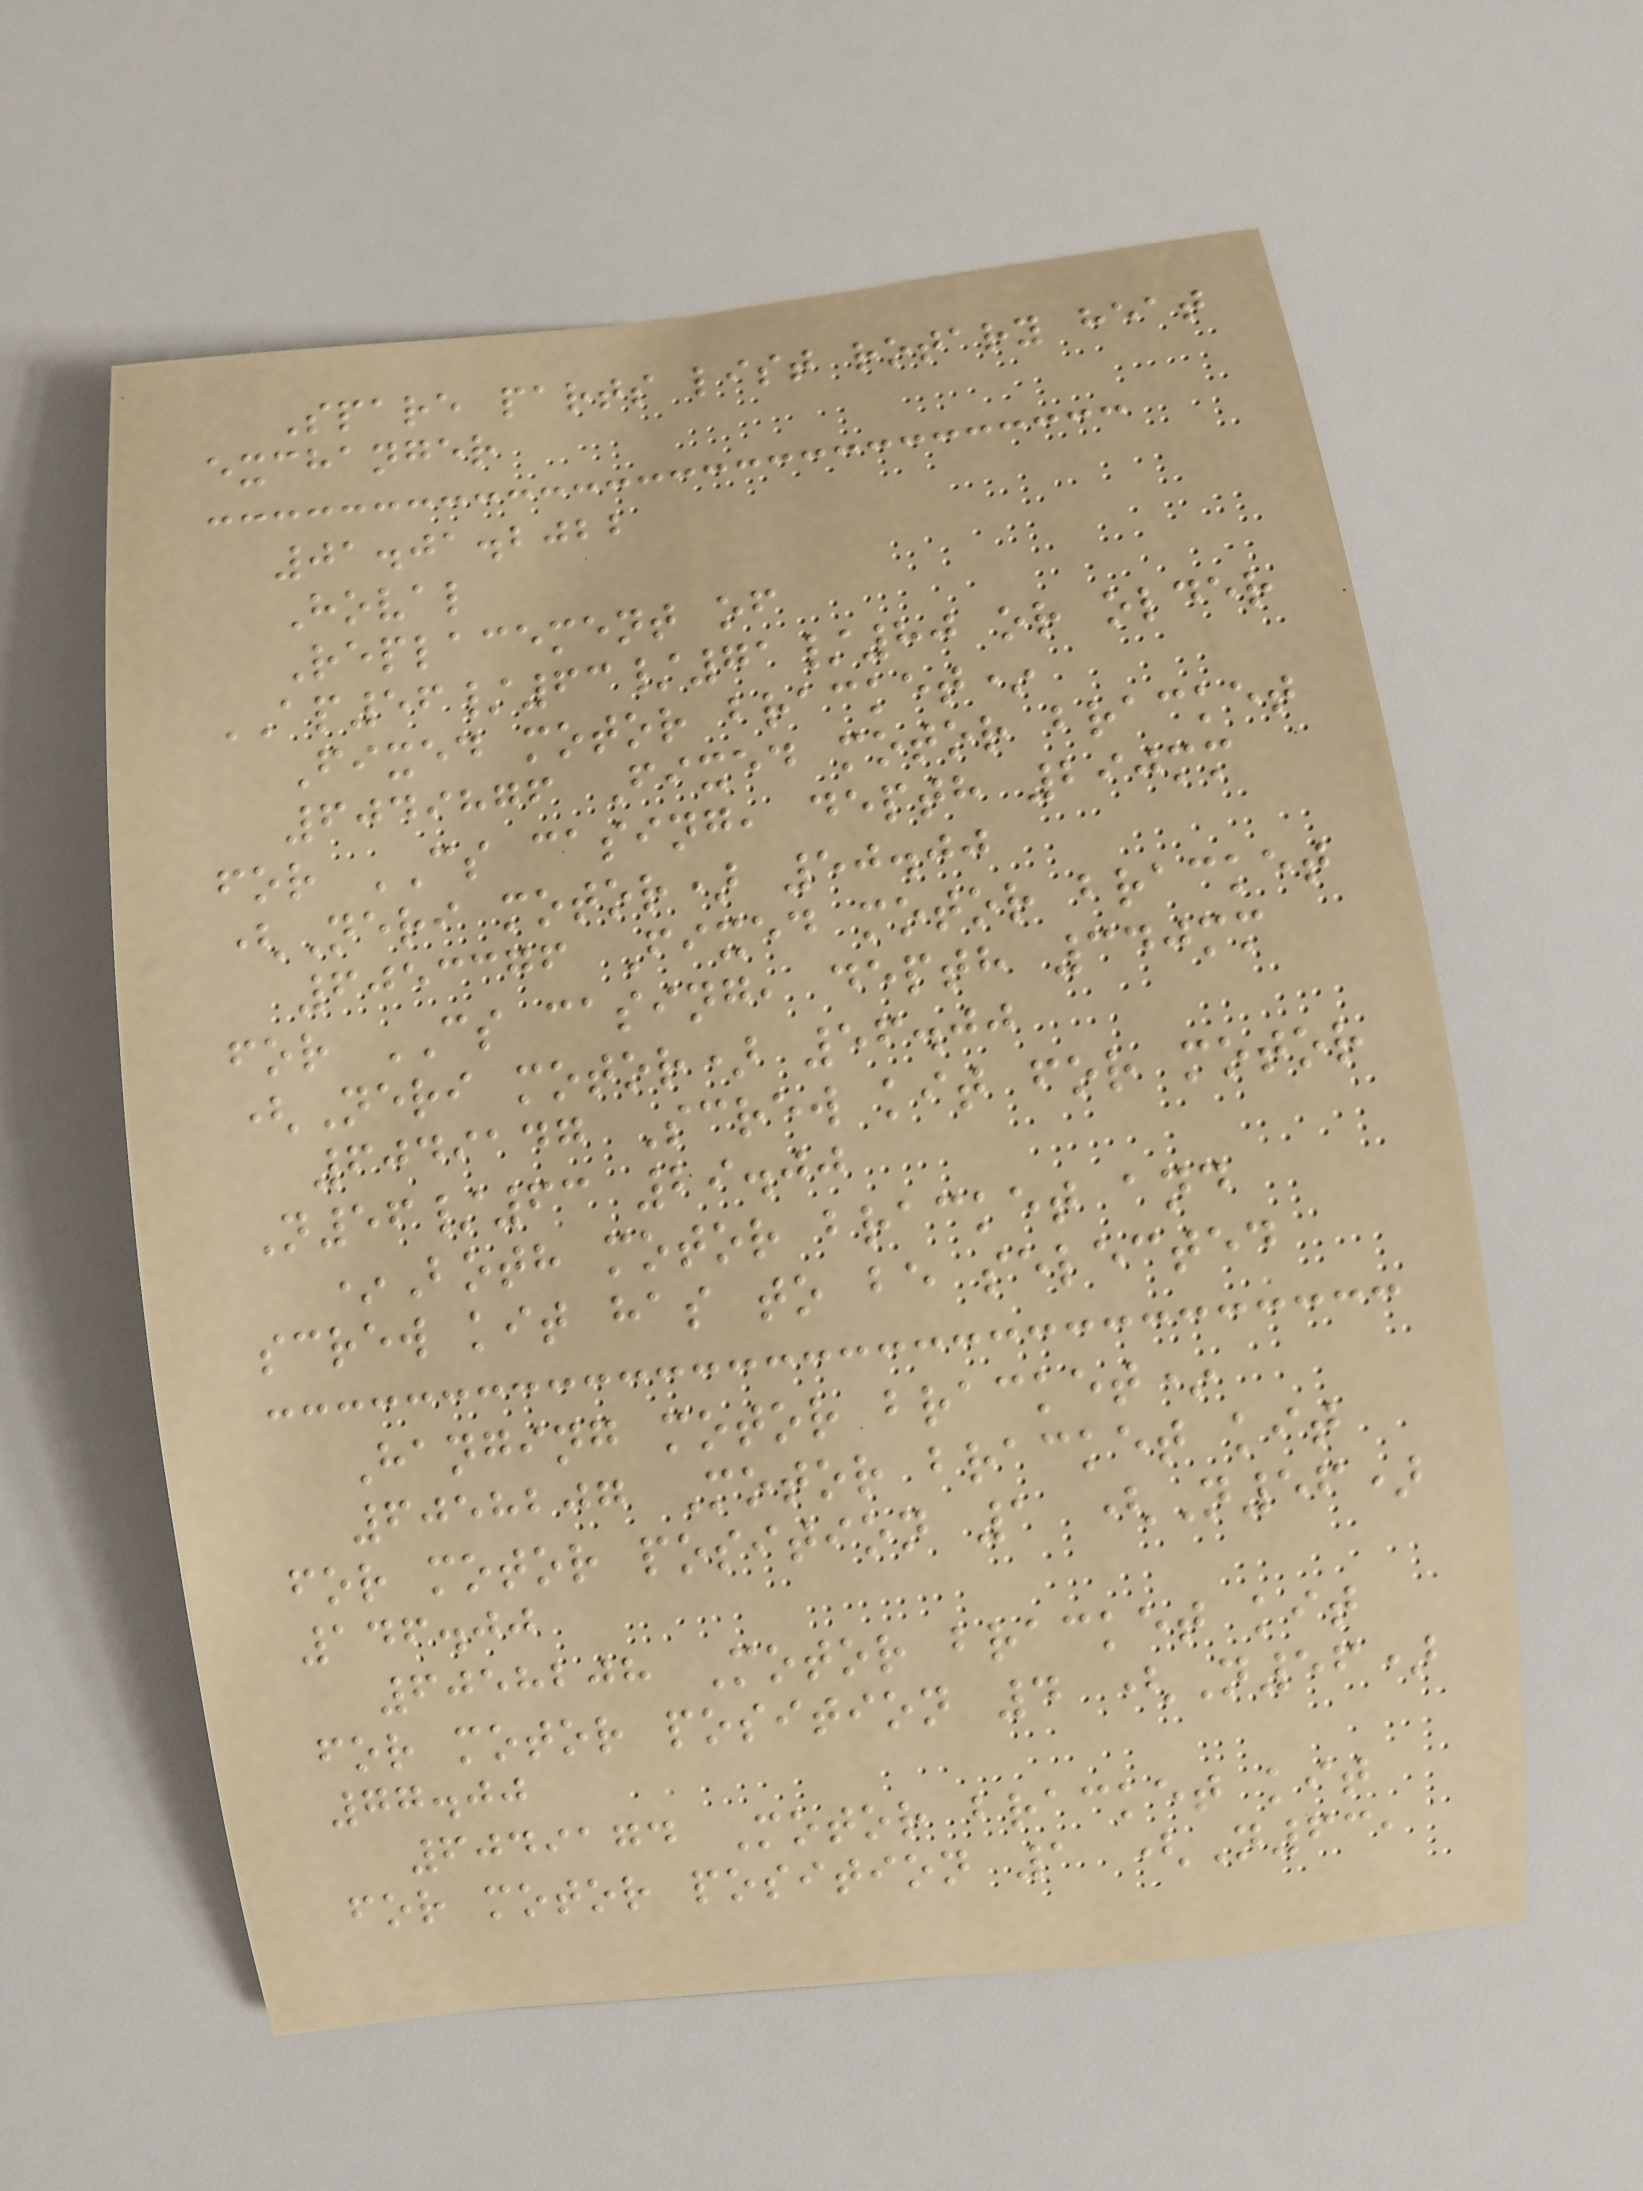Spare parts list rotary heat
exchanger
01.01.2022
Hoval
Replacement of
AP56/63/71/80 or older
Fixed motor bracket*
6049876 Fixed motor bracket
for CS casing, depth 290mm
(Neri motor) 50.00
6053376 Fixed motor bracket
for CS casing, depth 340mm
(Neri motor) 56.00
6049147 Screw kit for motor
N56/63 29.00
*Both motor bracket and
screw kit has to be selected
Hanging motor bracket*
6058207 Motor bracket kit
for motor position 1 (N56)
146.00
6058208 Motor bracket kit
for motor position 4 (N56)
77.00
6049174 Motor bracket kit
for motor position 1 (N63,
